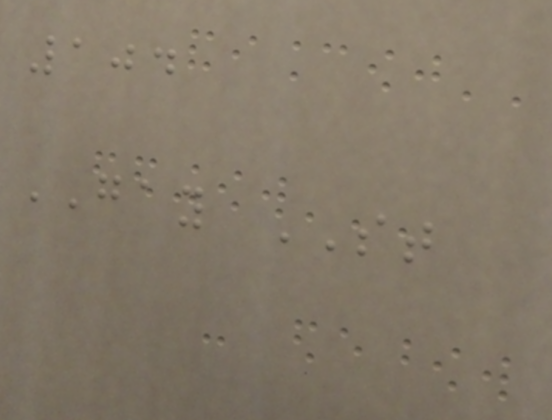104
GAY ST
